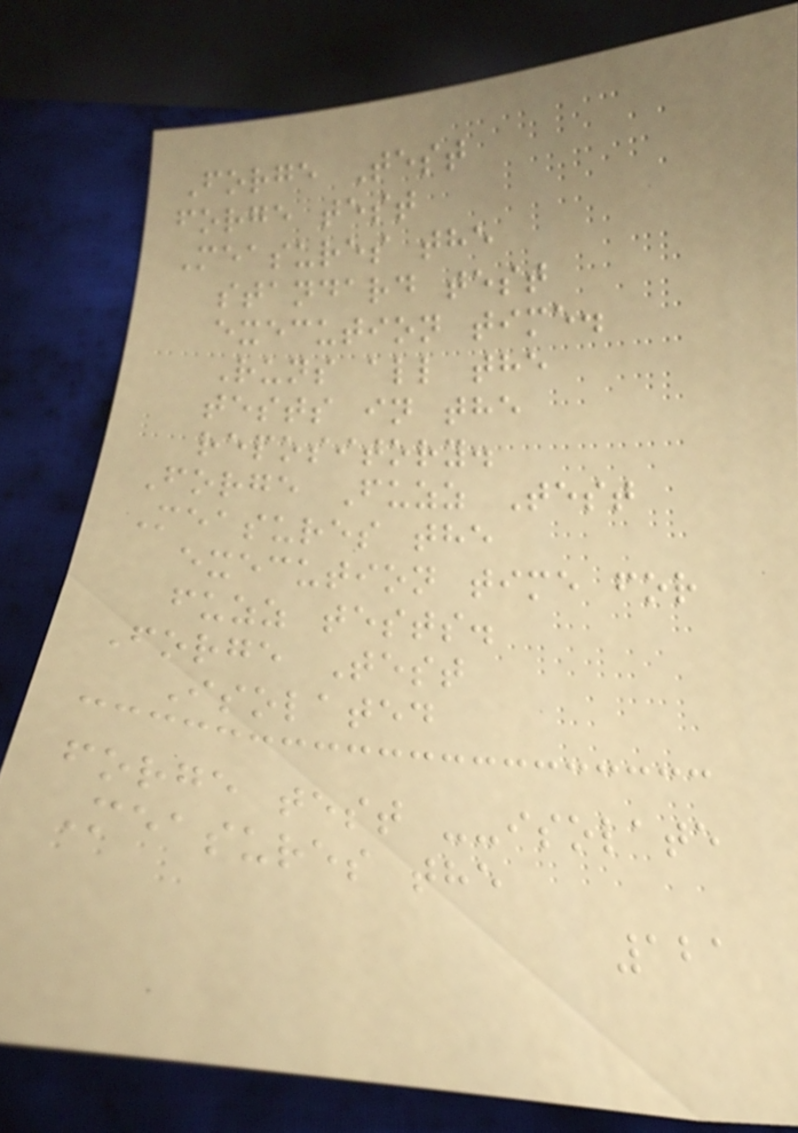Forge Test
forge test
Measures the
standard test
execution time.
Runs all the
tests in the
repository.
Forge Fuzz Test
Measures the
execution time for
fuzz tests.
Forge Test
Isolated
forge test --isolate
Measures the
121
